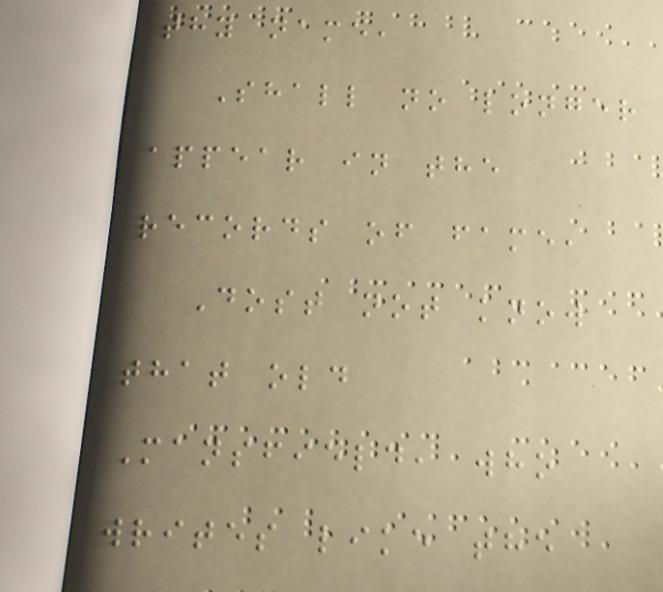thy name,
Shall no longer
appear in the
records of fame,
Dost not know
that old
Mansfield, who
writes like the
